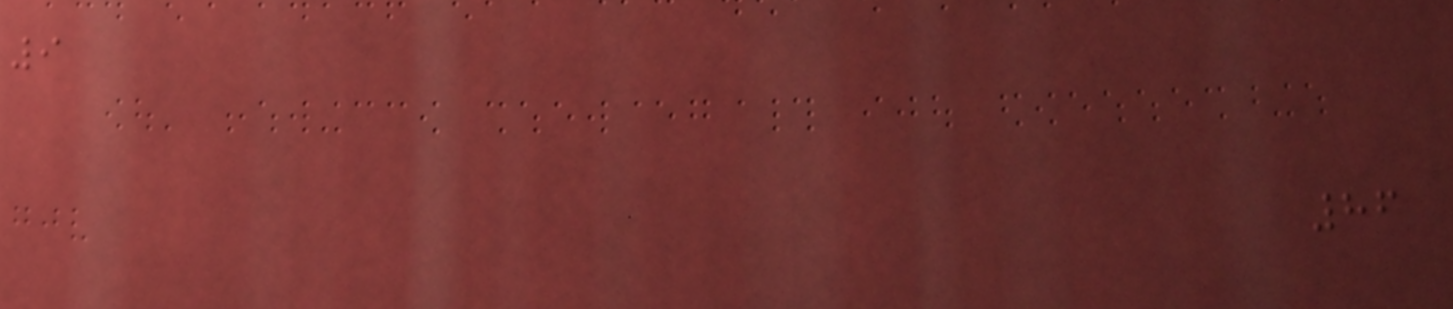9
86
